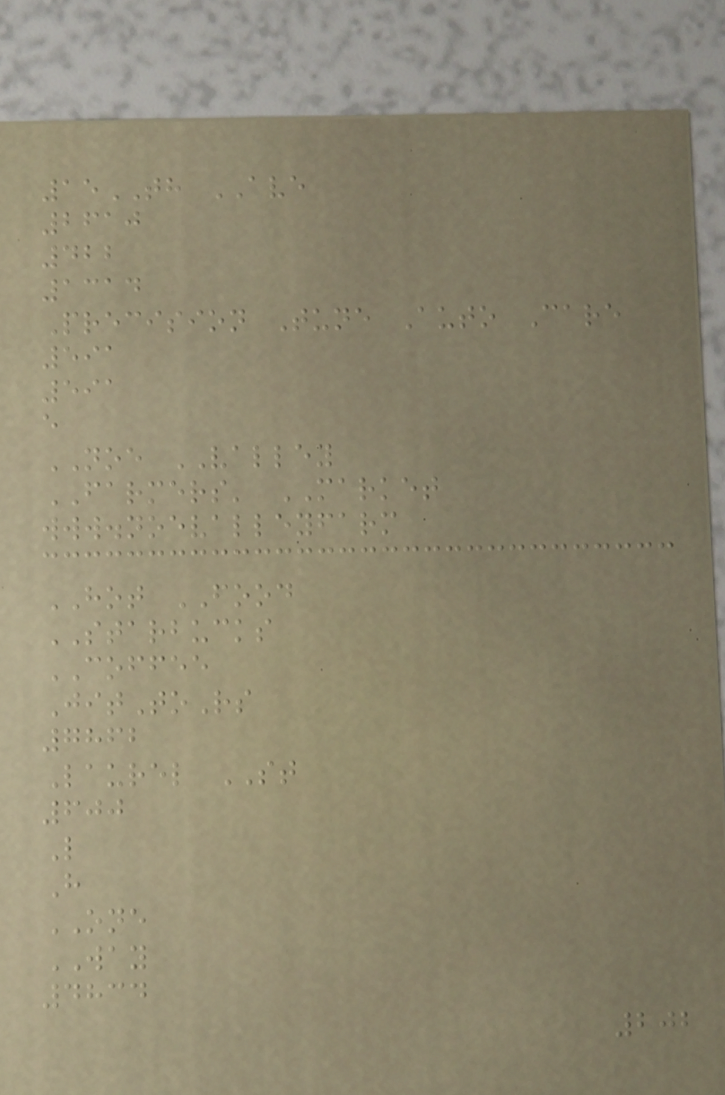15TH AVE
2610
422
1314
Precision Tune Auto Care
591
591
e
NOE VALLEY
FARMERS' MARKET
www.noevalleyfarm
HOT FOOD
STARBUCKS
COFFEE
JitToRs
7862
Laurel ST
600
L
H
ONE
WAY
4834
202
